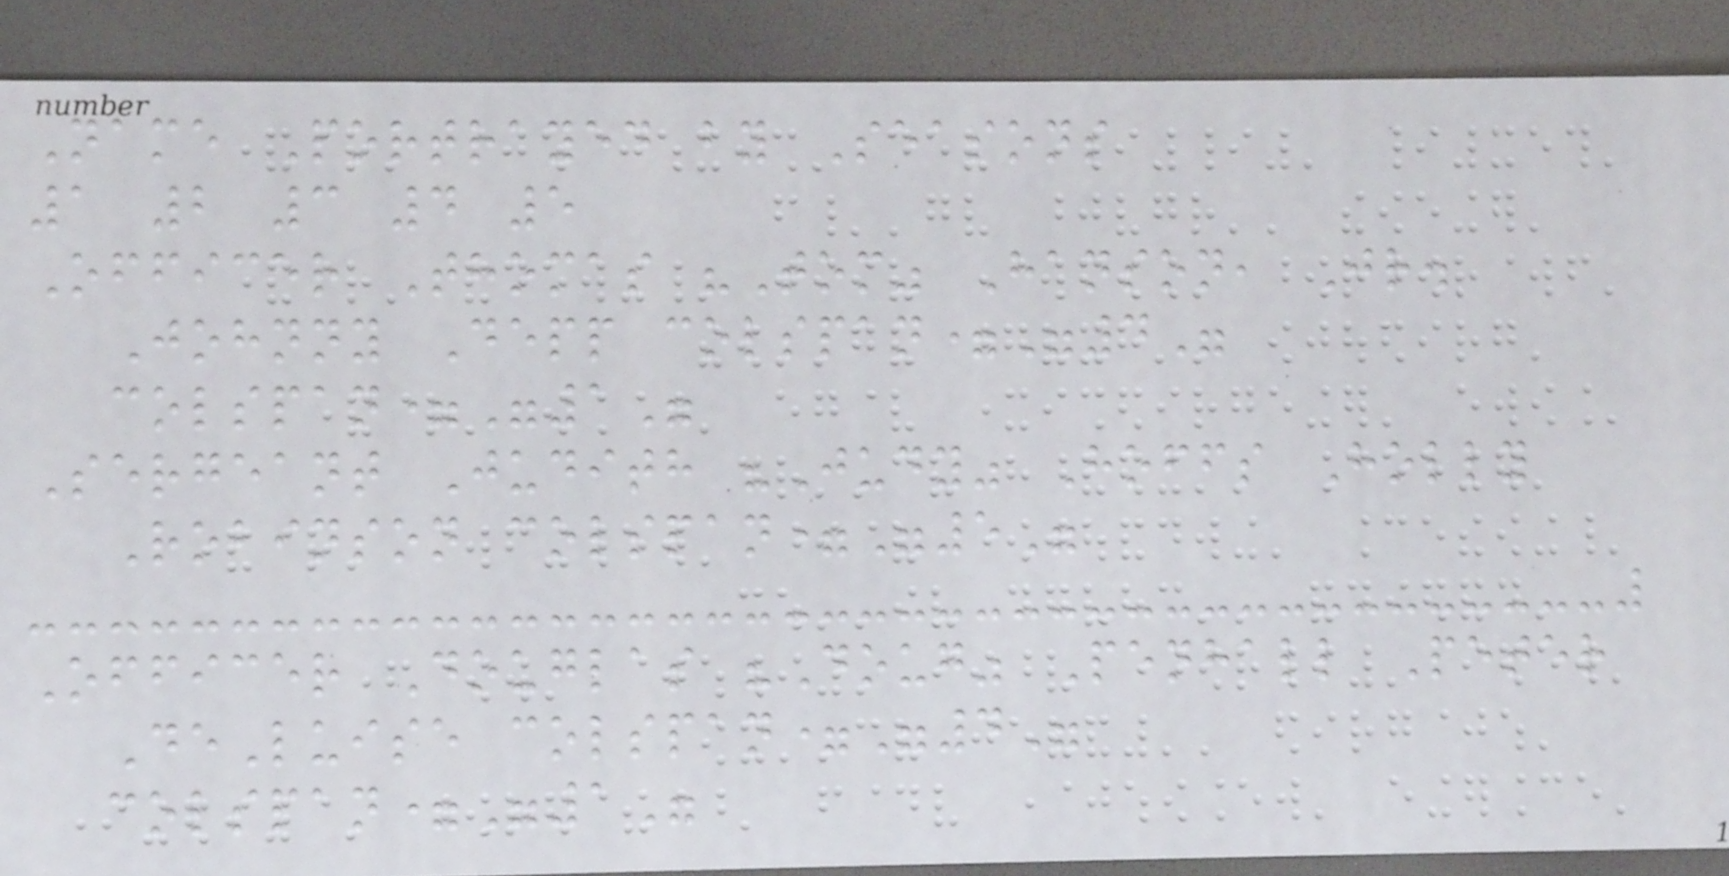Name Portrayed by Seasons
1 2 3 4 5
Officer Thomas "Tom" Hanson, Jr.
Johnny Depp colspan="4"
colspan="1"
Sergeant Judith "Judy" Hoffs Holly
Robinson colspan="5"
Officer Douglas "Doug" Penhall Peter
DeLuise colspan="4"
colspan="1"
